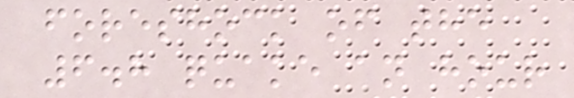foreshock of the
6.8 quake an hour
